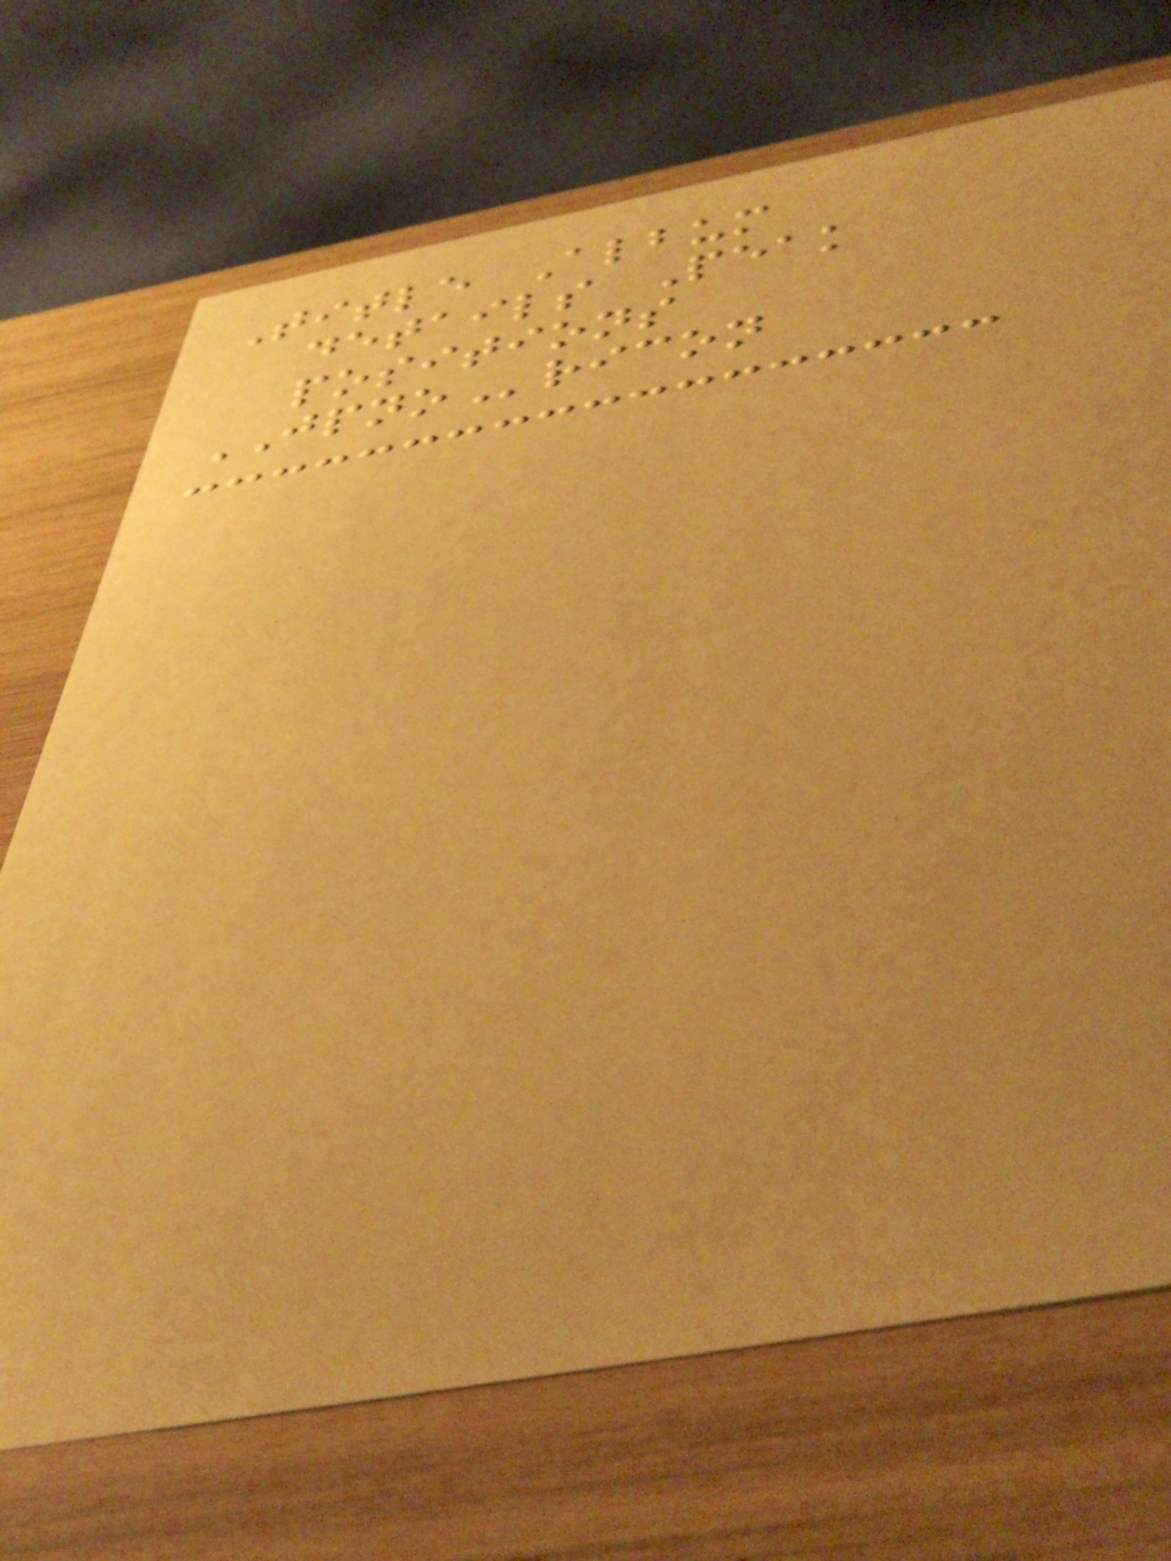Title Album
details Peak
positions
JPNOricon
